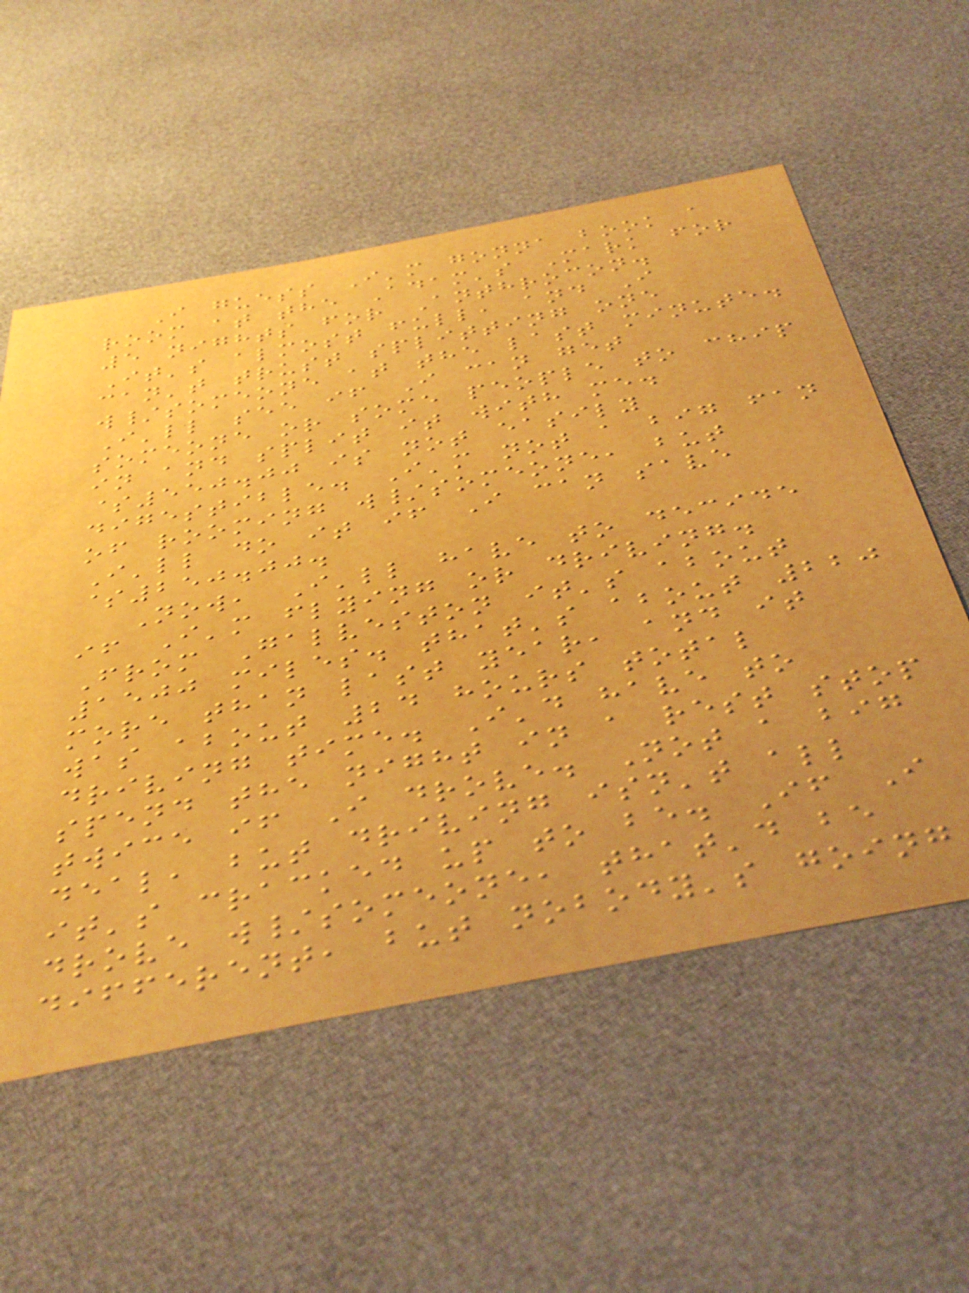I guess I'm gonna book a
room at the Adam's Mark for
5 nights for Anthrocon.
It's almost full, and I
can't trust splitting one
w/someone at the last minute.
I'll see if I can get
someone or some people to chip
in and split it with me.
$550.00 is not easily
digestible. I'm not a big fan
of rooming w/someone, but
I'll do it if I can save
$250.00.
Now, I'll have to decide
if I'm flying or driving.
From Galveston it's about
1500 miles. that's about 220
more than last year, and it
was about 24 hours total
driving time. I'd have to
spend the night in a rest stop
twice if I drove. Not a big
deal, but driving isn't all
it's cracked up to be. If I
drove w/someone, that'd be
different, but nobody's going
